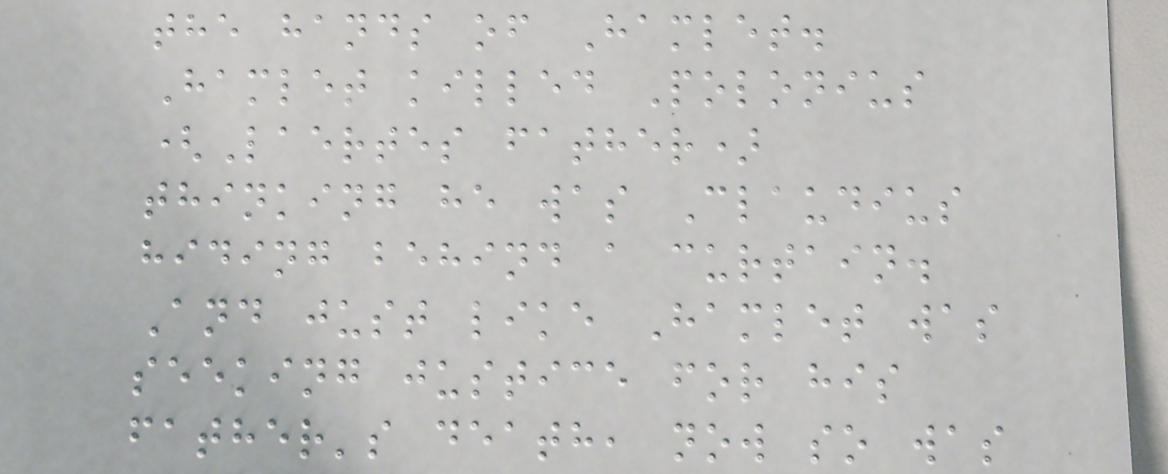the hands of Hamlet.
Hamlet killed Polonius
(Laertes father)
thinking he was Claudius
hiding behind a curtain.
And just like Hamlet was
seeking justice for his
father's death, now so was
